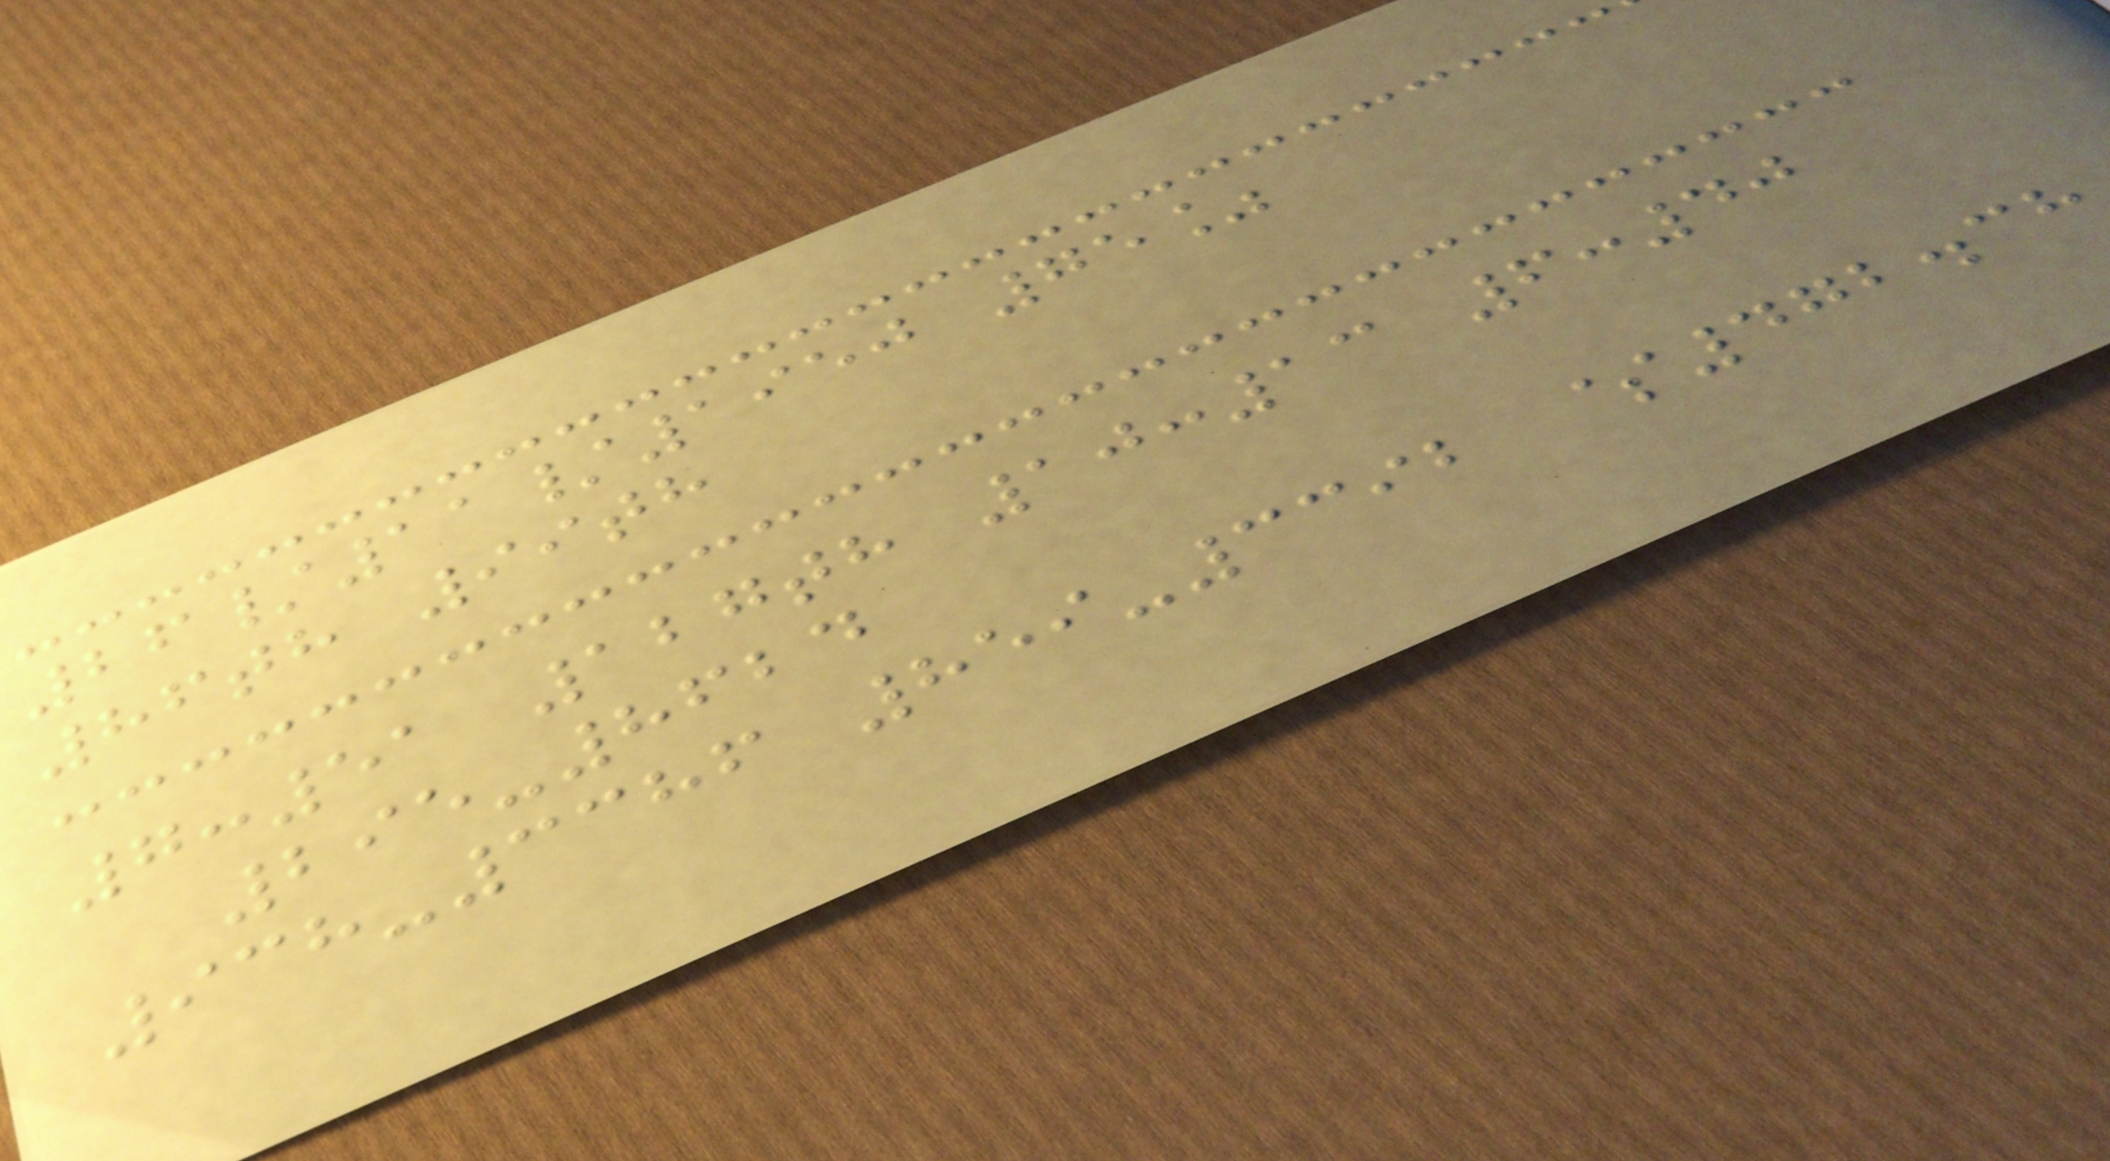26/11/1950 75%
86th 99th
7:51 127th 10:13 6:40
295-8624
938-3386 859-3392 $472.38
